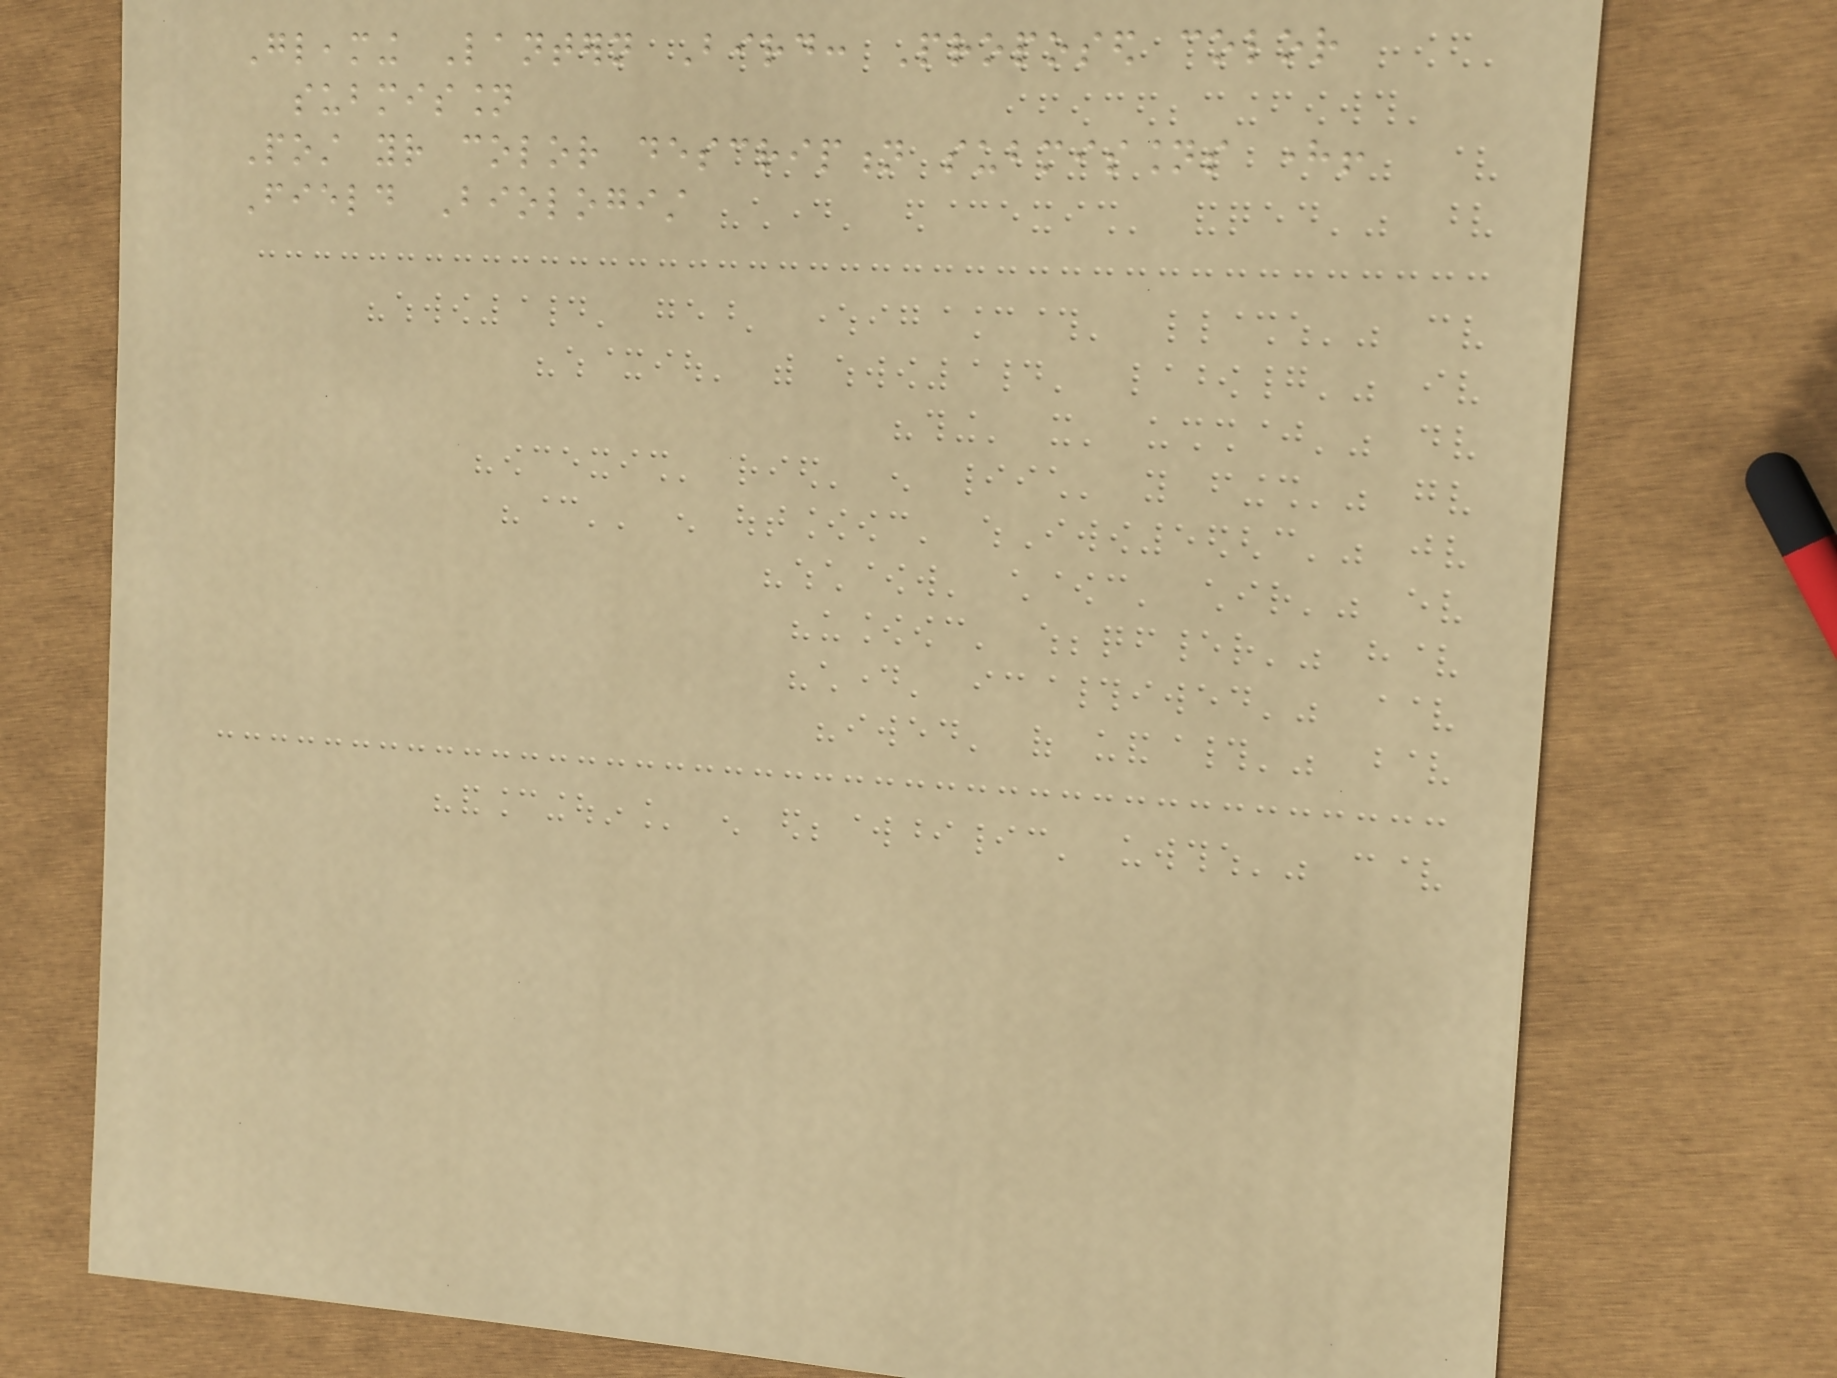Gleaming Lantern Bird: Proposed color
submission
Post your color description submissions here!
Field Biologist
